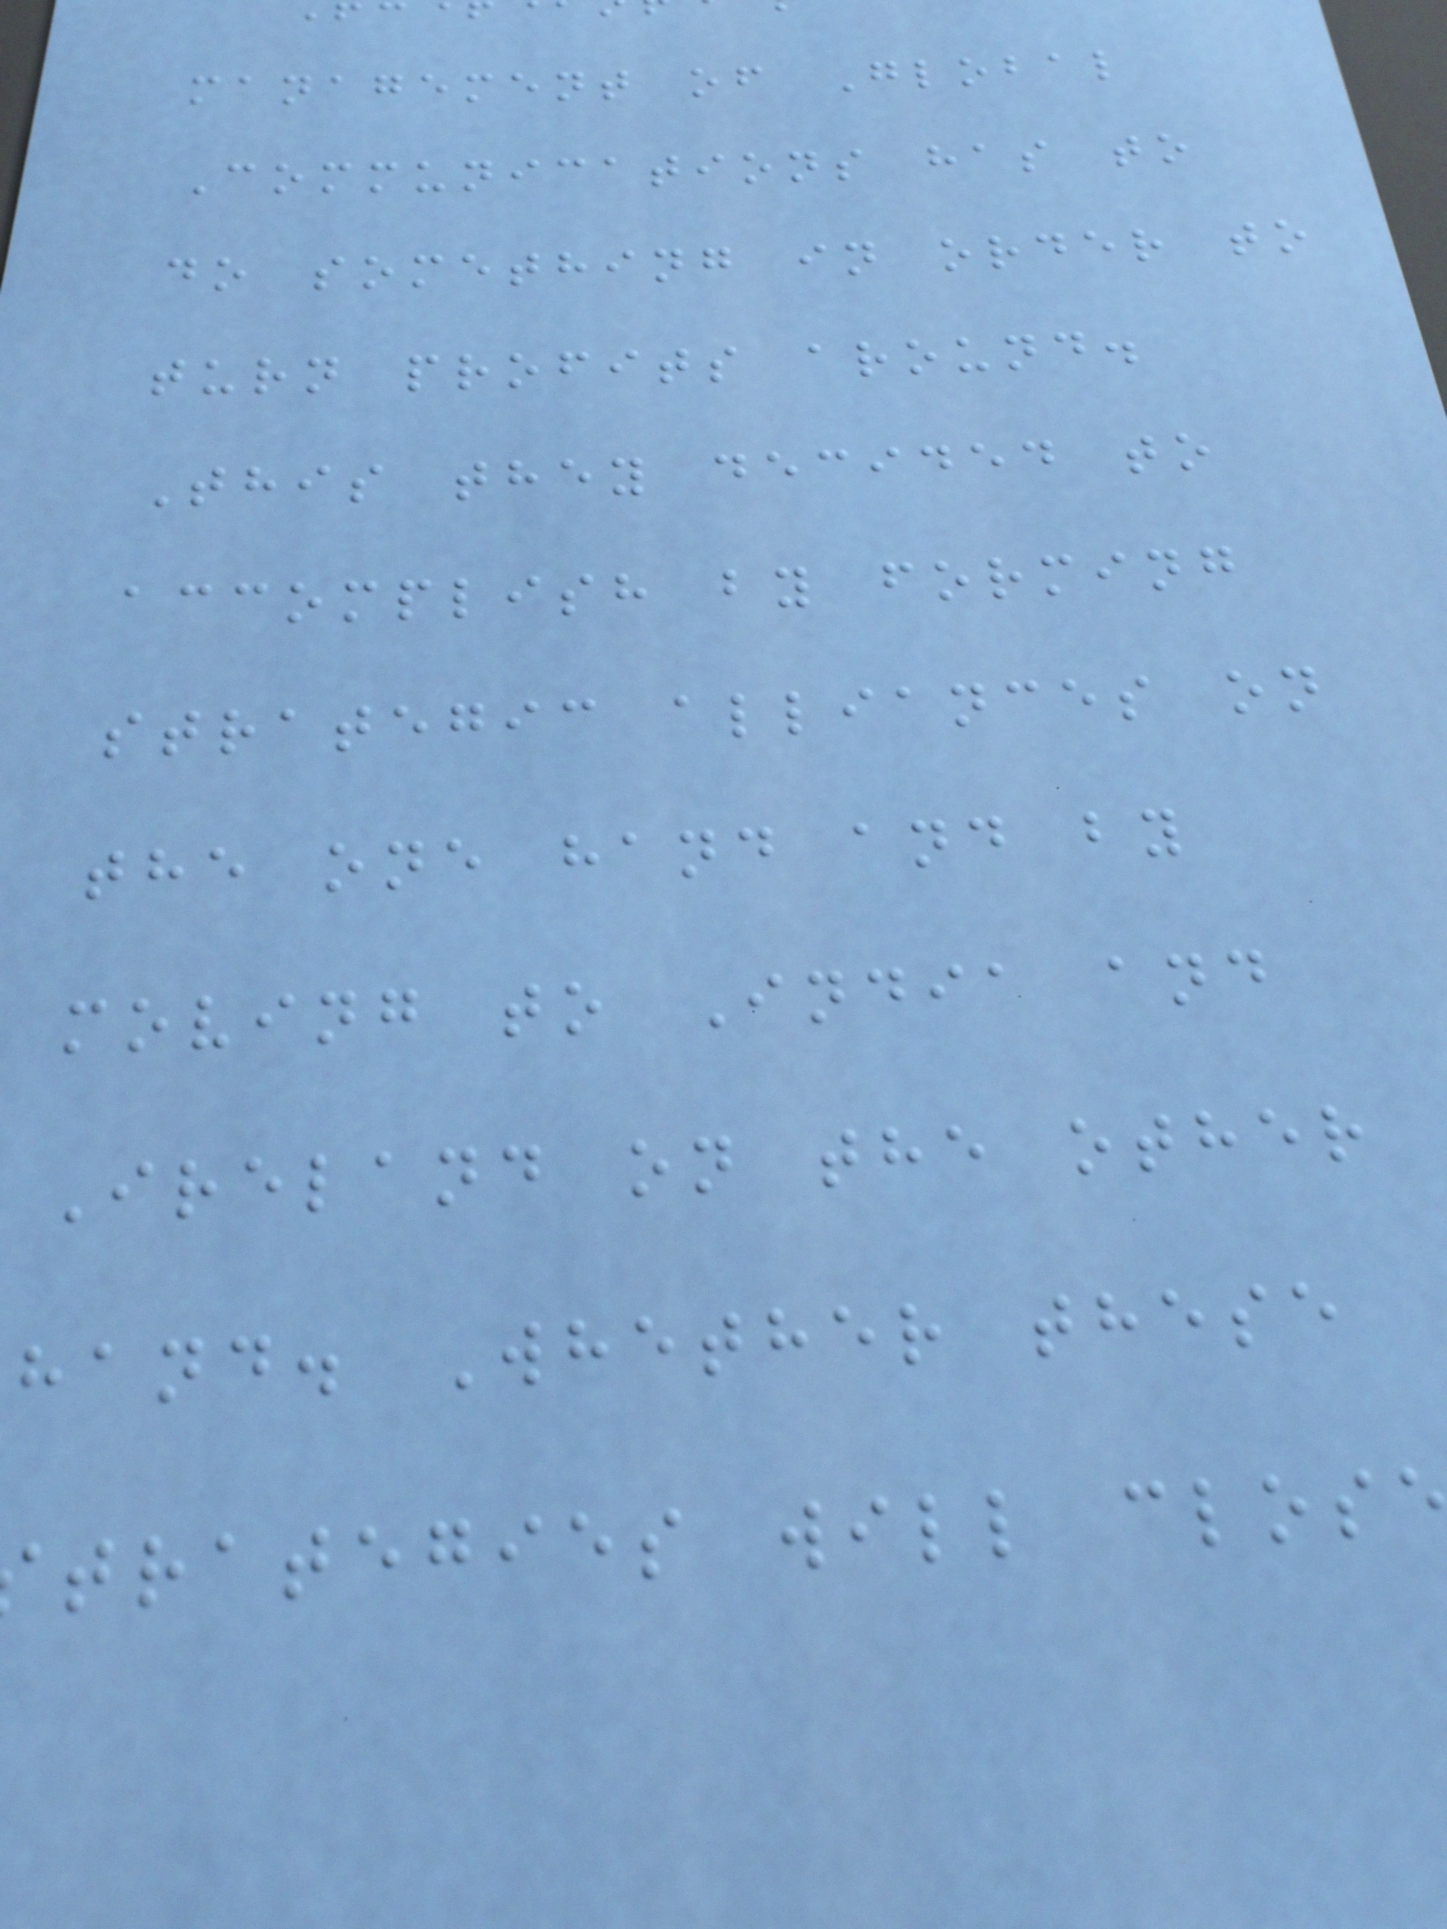management of Global
Communications has to
do something in order to
turn profits around.
This they decided to
accomplish by forming
strategic alliances on
the one hand and by
moving to India and
Ireland on the other
hand. Whether these
trategies will clos
